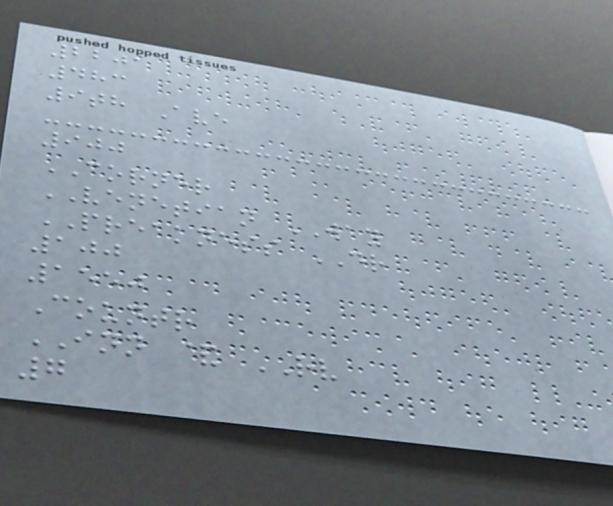2201
483
9th Ave
900
CORNER
VENETIAN WAY
PREAKNESS DR
100
1550
Countr
INN & RV
7
